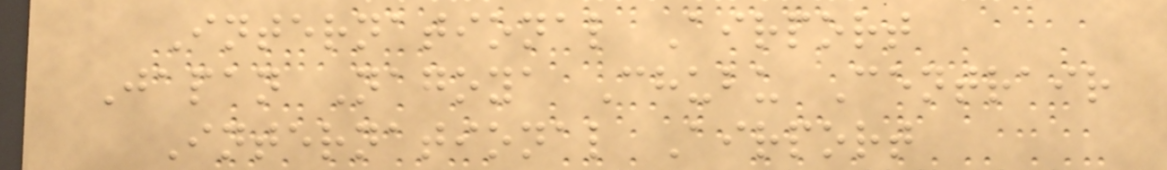International Airport
Japan Nagoya Chubu Centrair
International Airport
